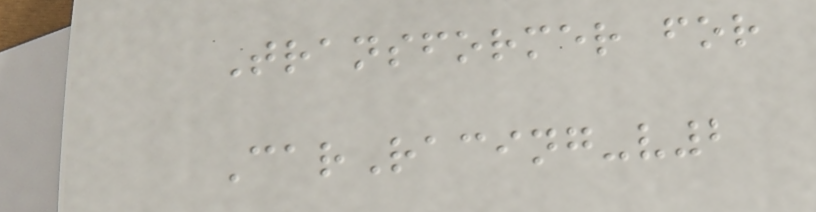Transformer for
CarRacing-v2
